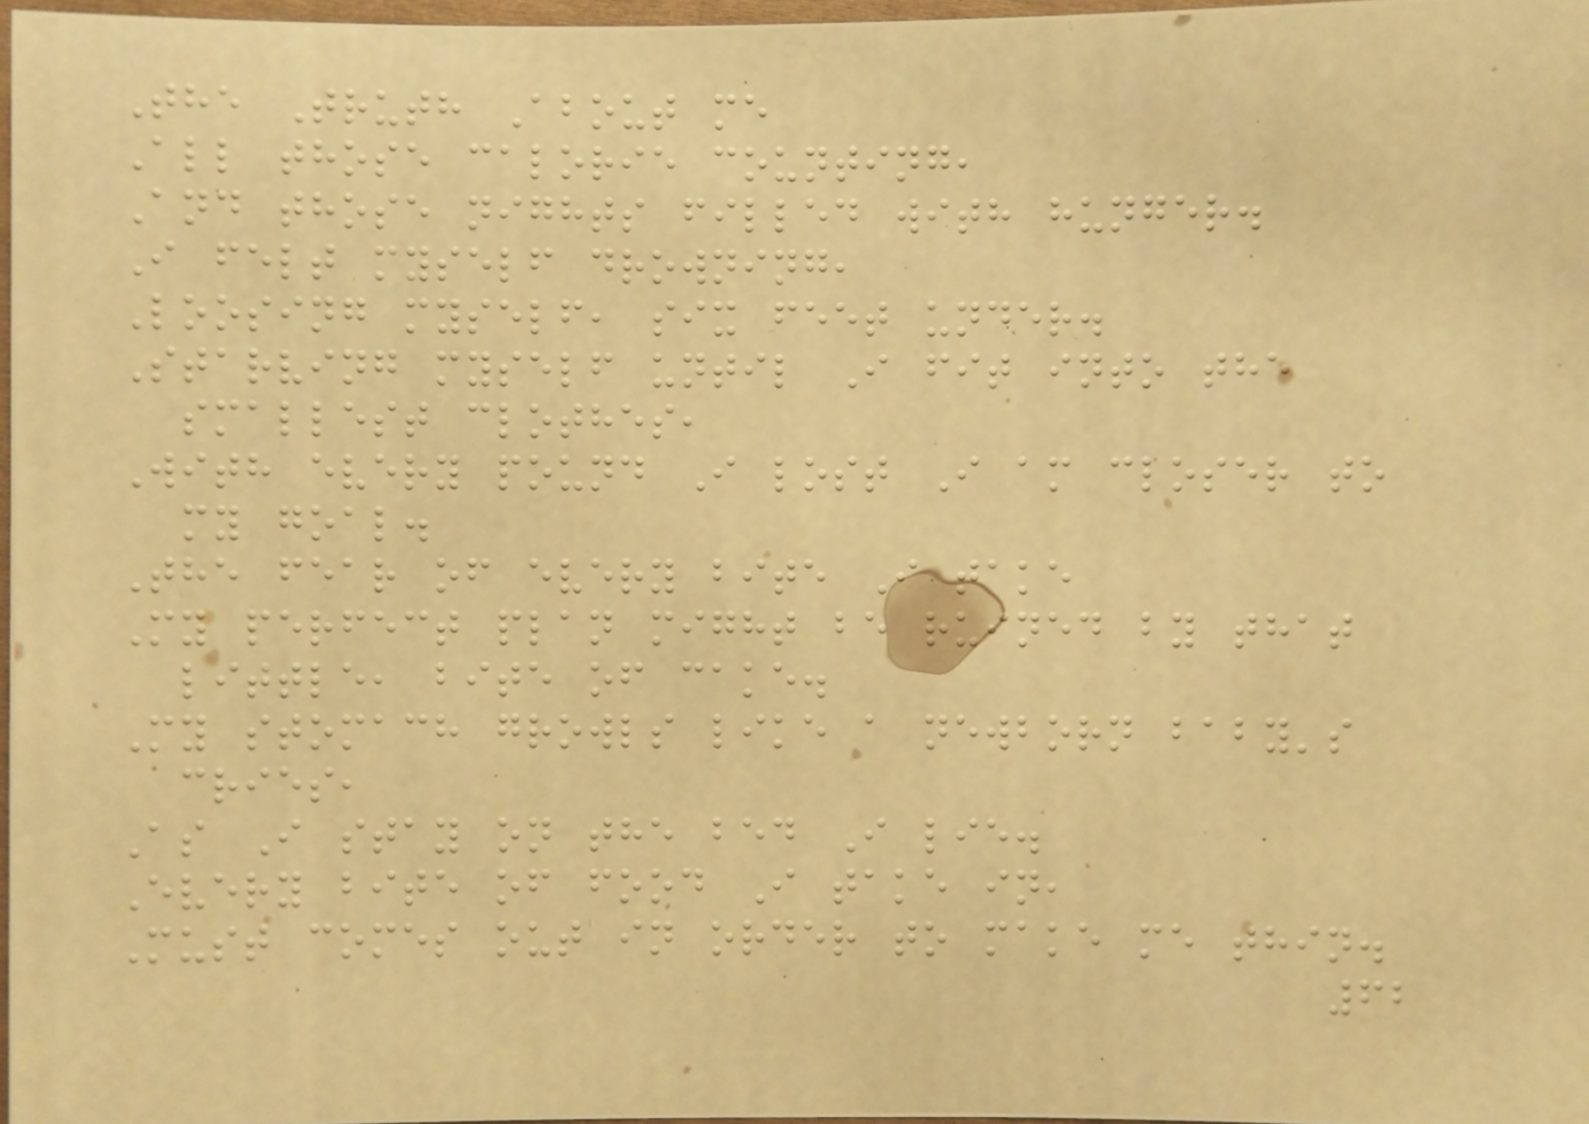The Truth About me
All those calorie counting,
And those nights filled with hunger.
I felt myself drowning,
Loosing myself, six feet under.
Starving myself until I fit into the
smallest clothes,
With every pound I lost I am closer to
my goal.
The fear of every bite I take
My perfect plan might be ruined by that
little, bite of cake.
My stomach growls like a newborn baby's
cries,
As I stay on the bed I lie.
Every bite of food I take in,
Must comes out in order to make me thin.
62
